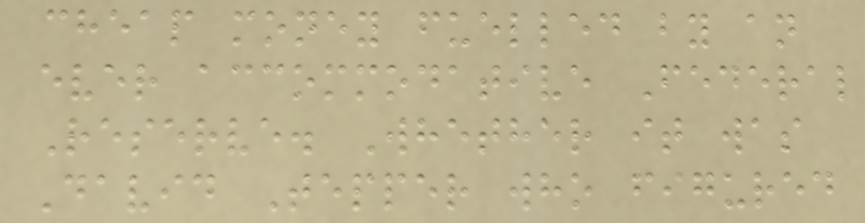cheap money fuelled by an
ever accommodative Federal
Reserve. Whether it was
David Tepper who figured
